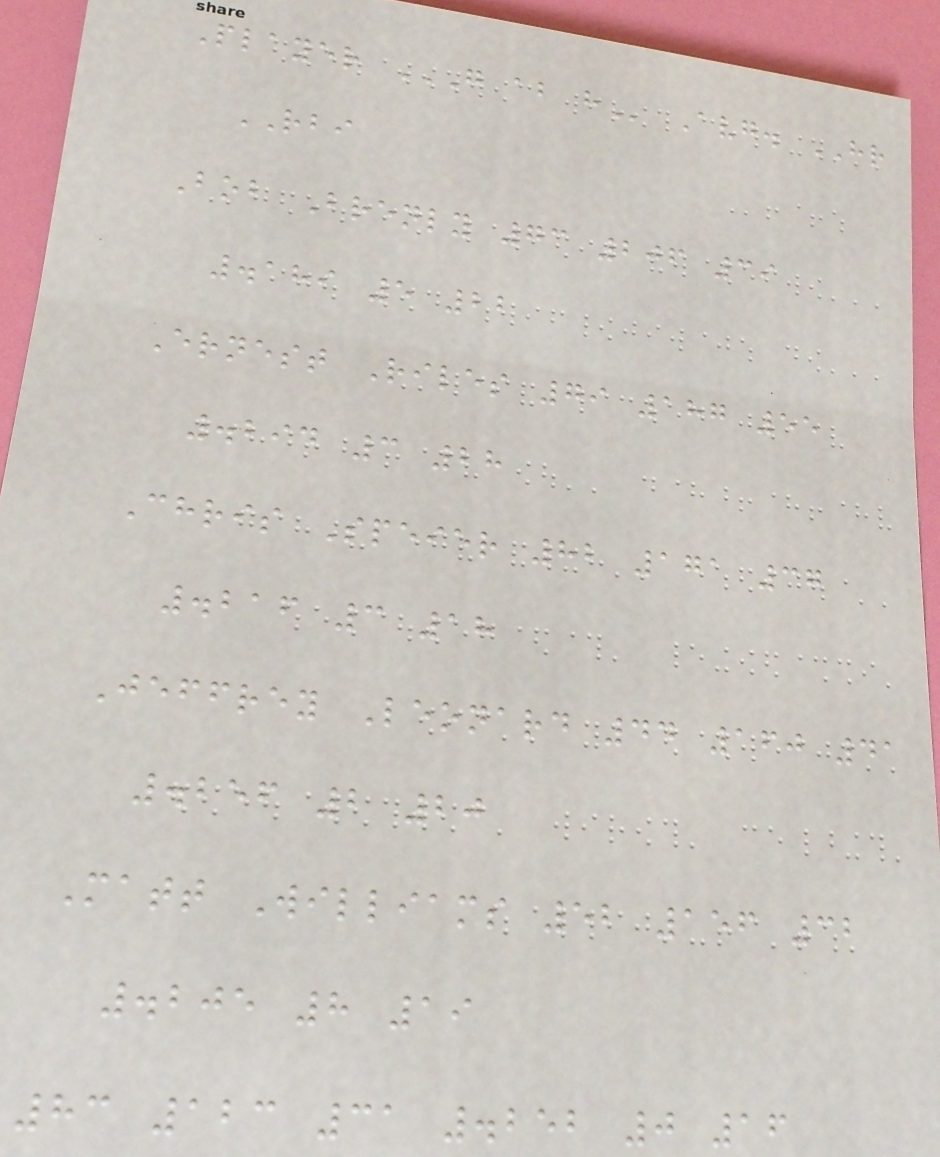Player G AB H Avg. HR
RBI
Bob Brenly 73 206 39
.189 5 22
Ernest Riles 79 187 55
.294 3 28
Chris Speier 82 171 37
.216 3 18
Jeffrey Leonard 44 160 41
.256 2 20
Matt Williams 52 156 32
.205 8 19
83 123 31 .252 0 16
